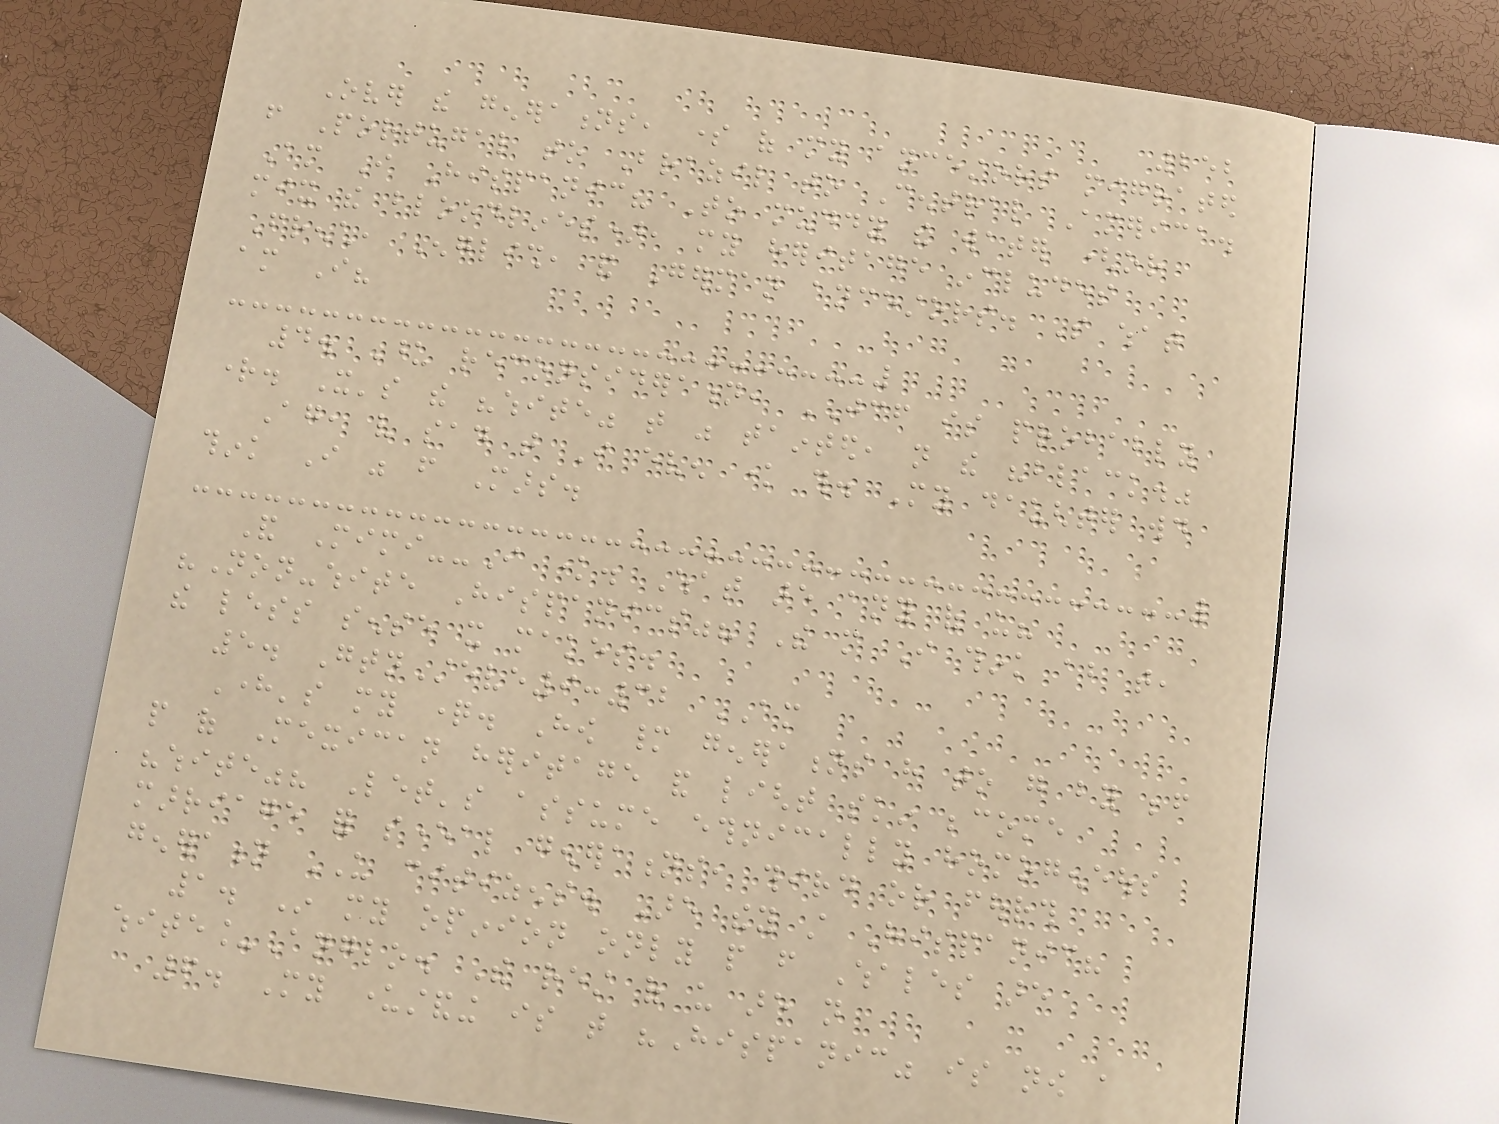252
Over the generations, some of my ancestors migrated
from Portugal to Brazil to Central America.
Am I Hispanic? To muddy the water (or
mix the bloodlines), my heritage includes
French, English, and German ancestors. So what
am I?
4. Upon reconsideration, JCF is probably
right. It's the "white" that was tainted, not the "black."
Again, very sad that I even know this. My daughter would
think I was from Mars.
And Mimi--I know. What are any of us?
"Non-white Hispanics"? The more I think about that,
the less sense it makes.
5. GtnSteve9:32 AM
Here's my question. How many generations have to go by before
people of Mexican heritage and light skin become
"white"? Let's assume ethnically homogeneous
marriage for several generations, third or fourth
generation US citizens. Are they still Hispanic?
1. In my opinion only people from Whales are
white_Anglo. The rest of us are not
6. My understanding is that "Hispanic" is now a
